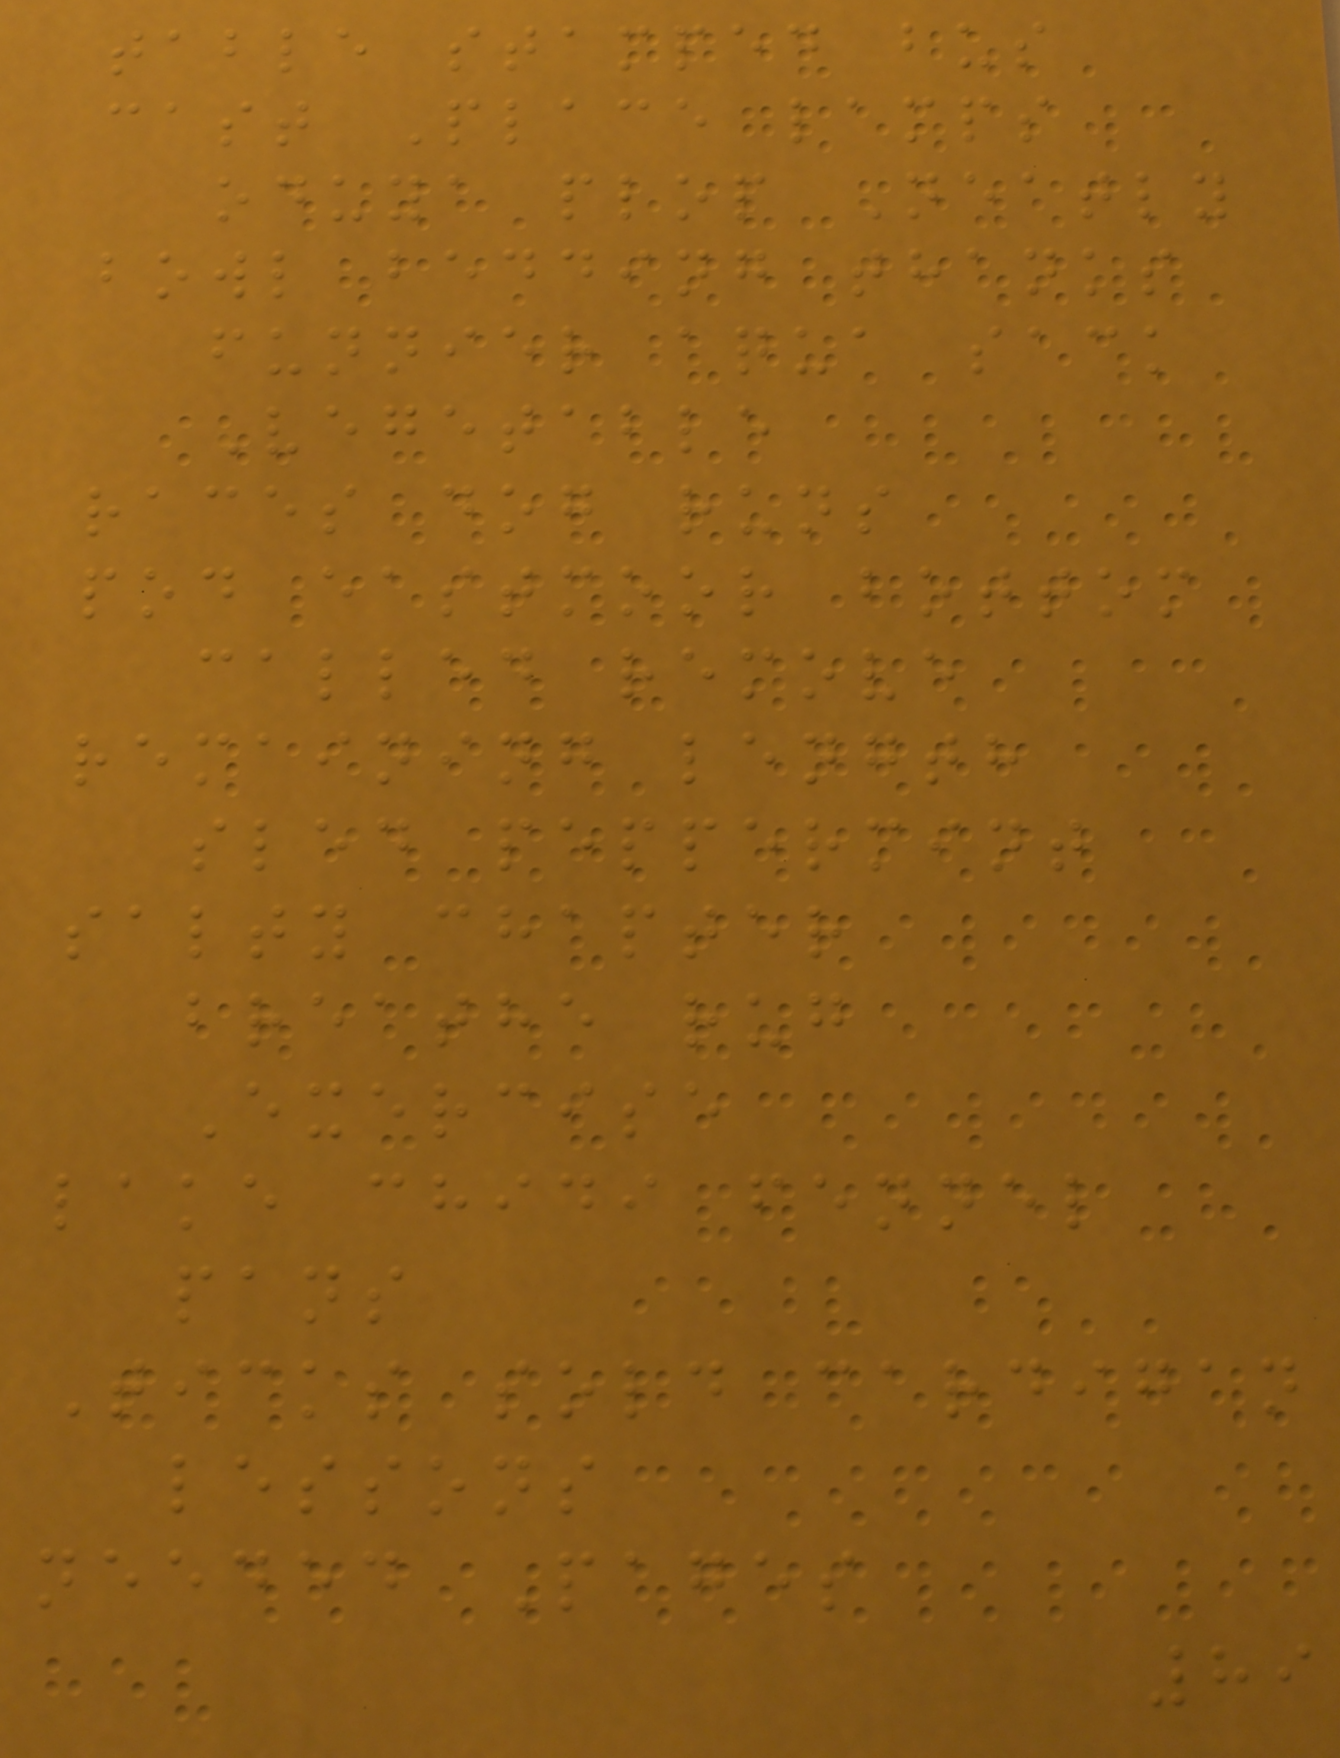table stamped bus
cast Place lamps
oduya plop Neatly
bowl bedding thanks
funnier aqua sack
Vegetable
races dog runs
pod eastmoor bottom
called remove
remaining length
sled peppermint
salty chapter
breathe rug
Exercise
lake chidi fennel
pans
Ticks sold cardigan
lessons
needed Pages
89
